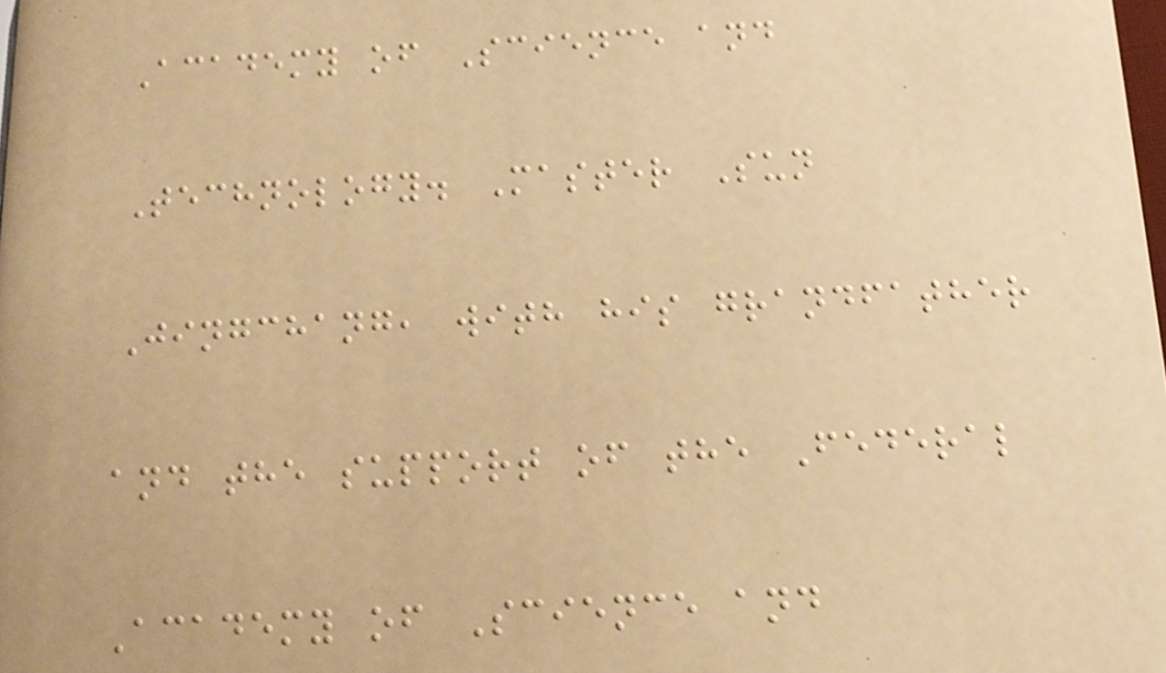Academy of Science and
Technology. Master Sun
Jingchang, with his grandfather
and the support of the Federal
Academy of Science and
